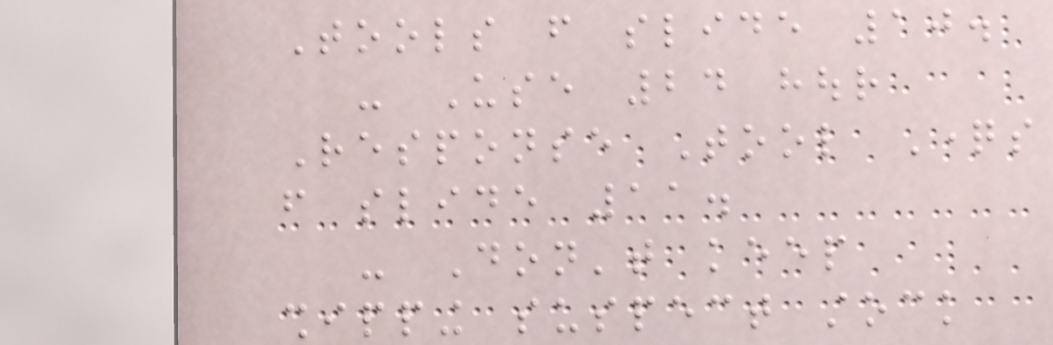Tools from slide 10.
- Use 24 hour
Response Tool Questions
from slide 11.
- Don't keep
shipping suspect stock
